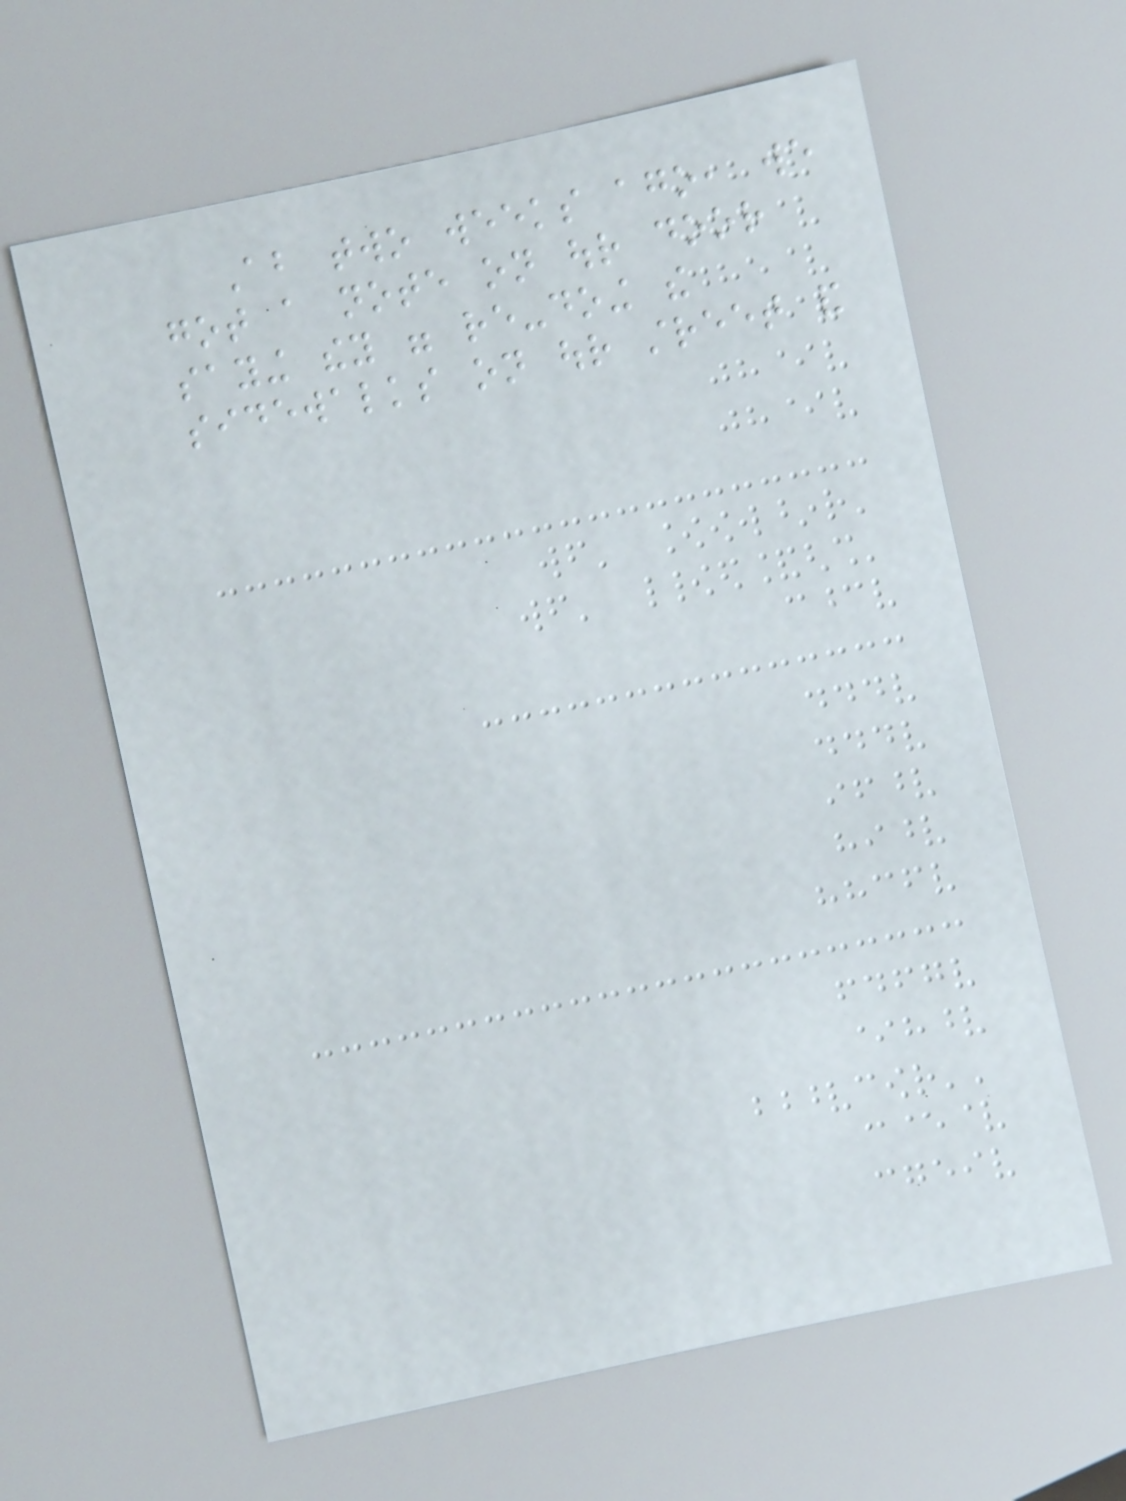About two weeks ago, we
got a note on our door
saying they were re-doing the
sidewalks on our street and
